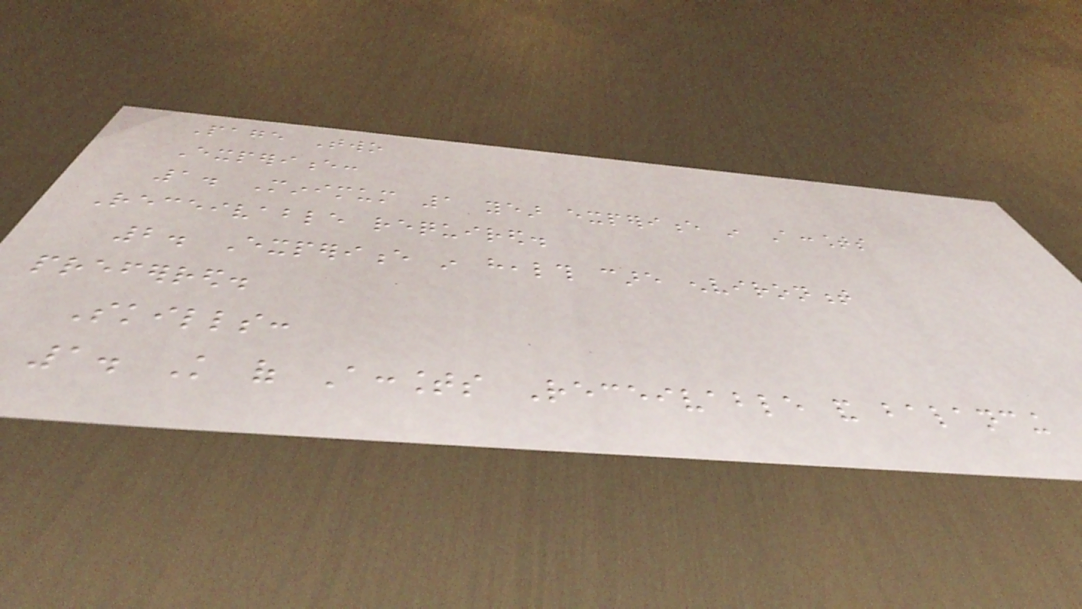Page Two
Experience:
1. Minimum 1 year experience in Accounts
Receivable required.
2. Experience in health care environment
preferred.
Skills:
1. Knowledge of Accounts Receivable and balancing
